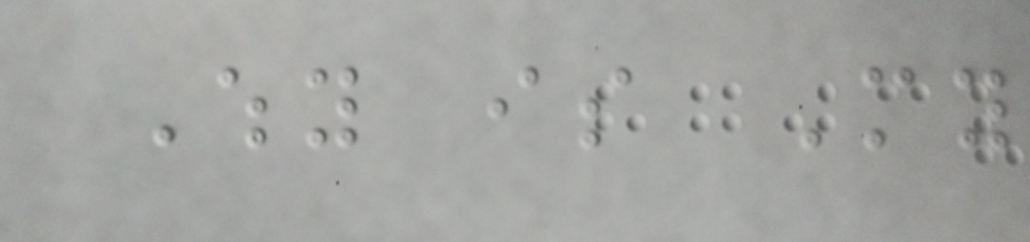Why is My
